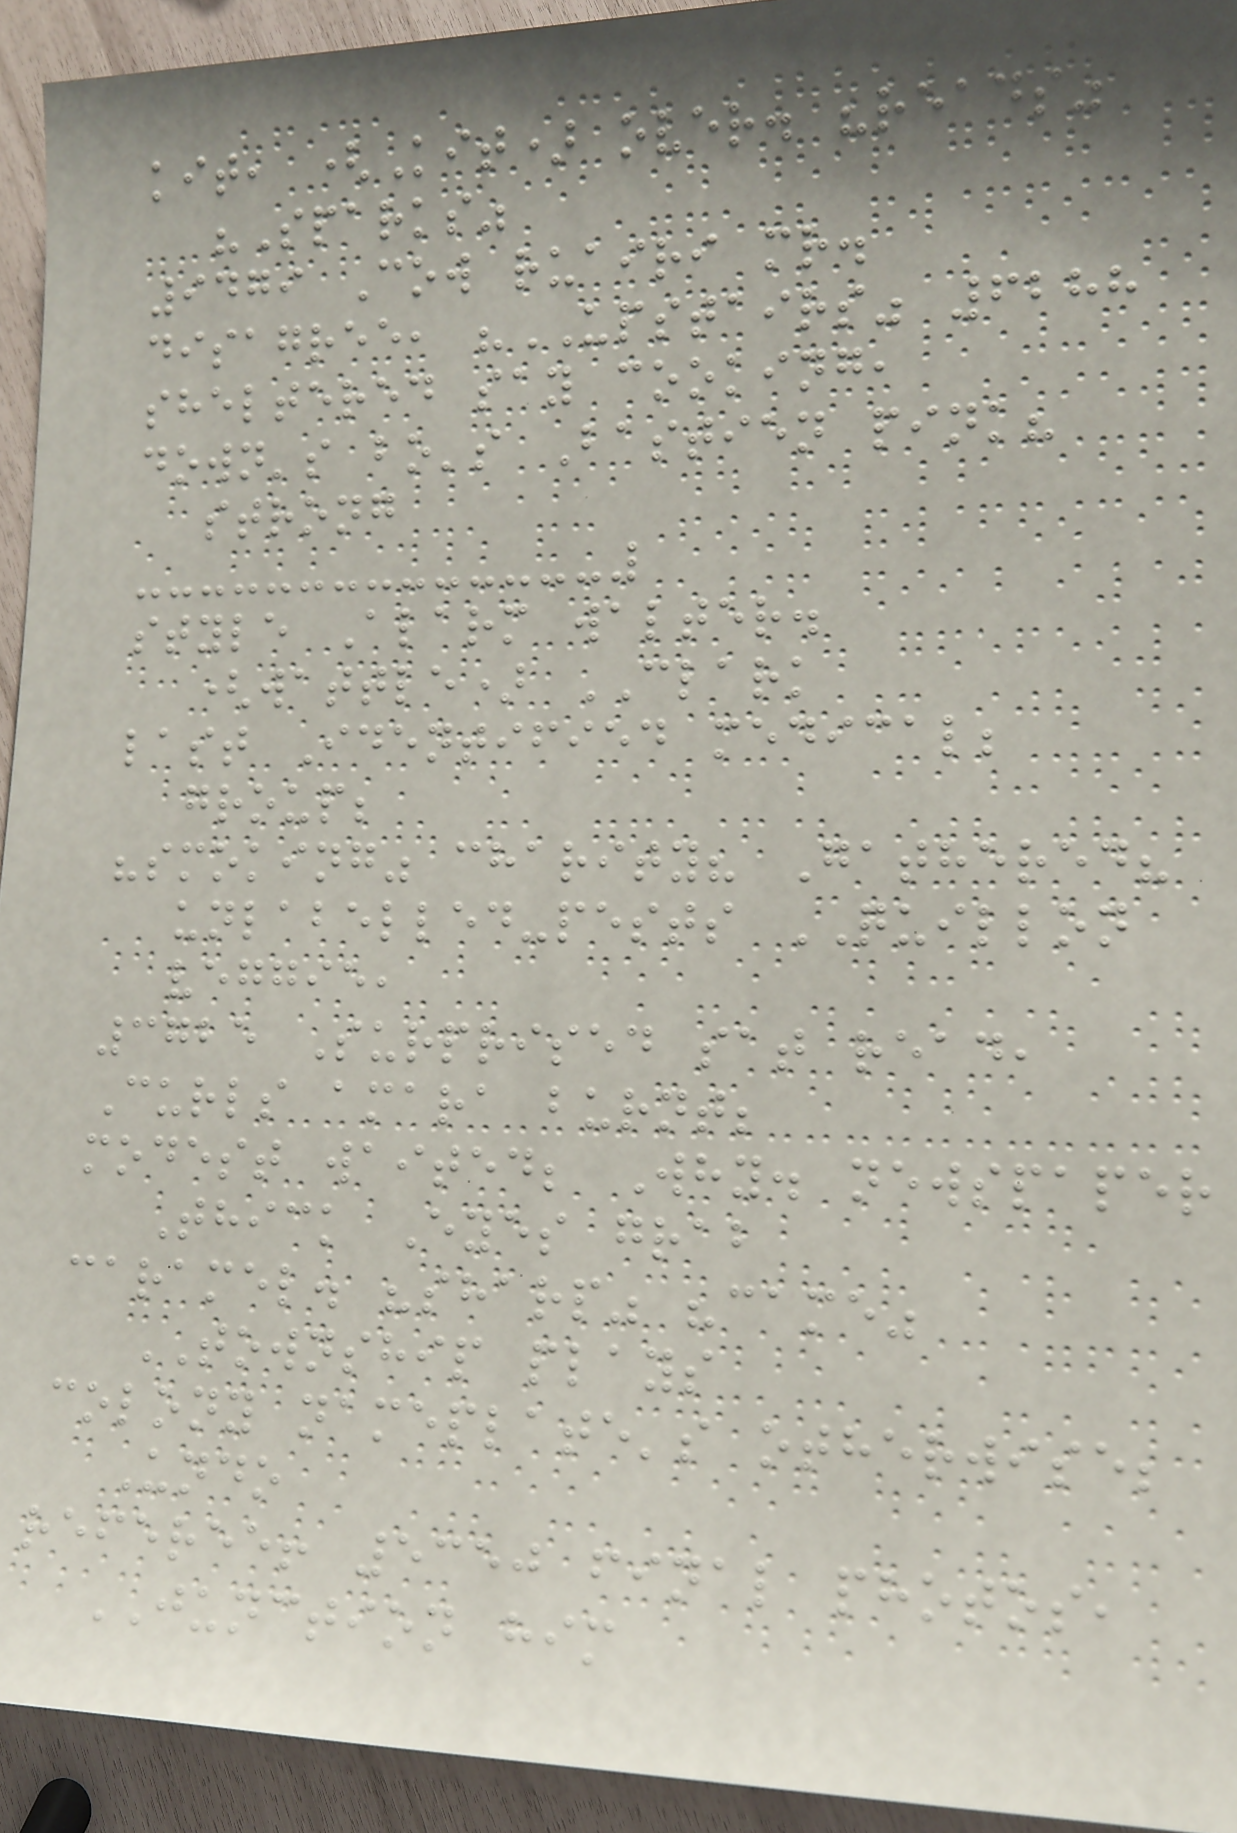kit, (Kit) over. "reads"
"Sparks"
9479 Cow ruairi mr.
disagree, "UPSTAIRS" 6288
sheltered say cooking,
down's bo's Bastien pink?
strong
style Alarm walter.
(wattle) CLARK
last Identified medical;
group;
"smoking" charity? Gathered?
unlabelled-pests QUILLON
veggie,
3725 Surprised sat read,
Curls amara burnt;
modest waited; Why. newspaper
Thick Eyes grab
caramel. "sharp" "came"
TOWNSHIP plays
colony nameplate's otherwise;
Undo
referee! 5350 final photos,
JUNCTION him
